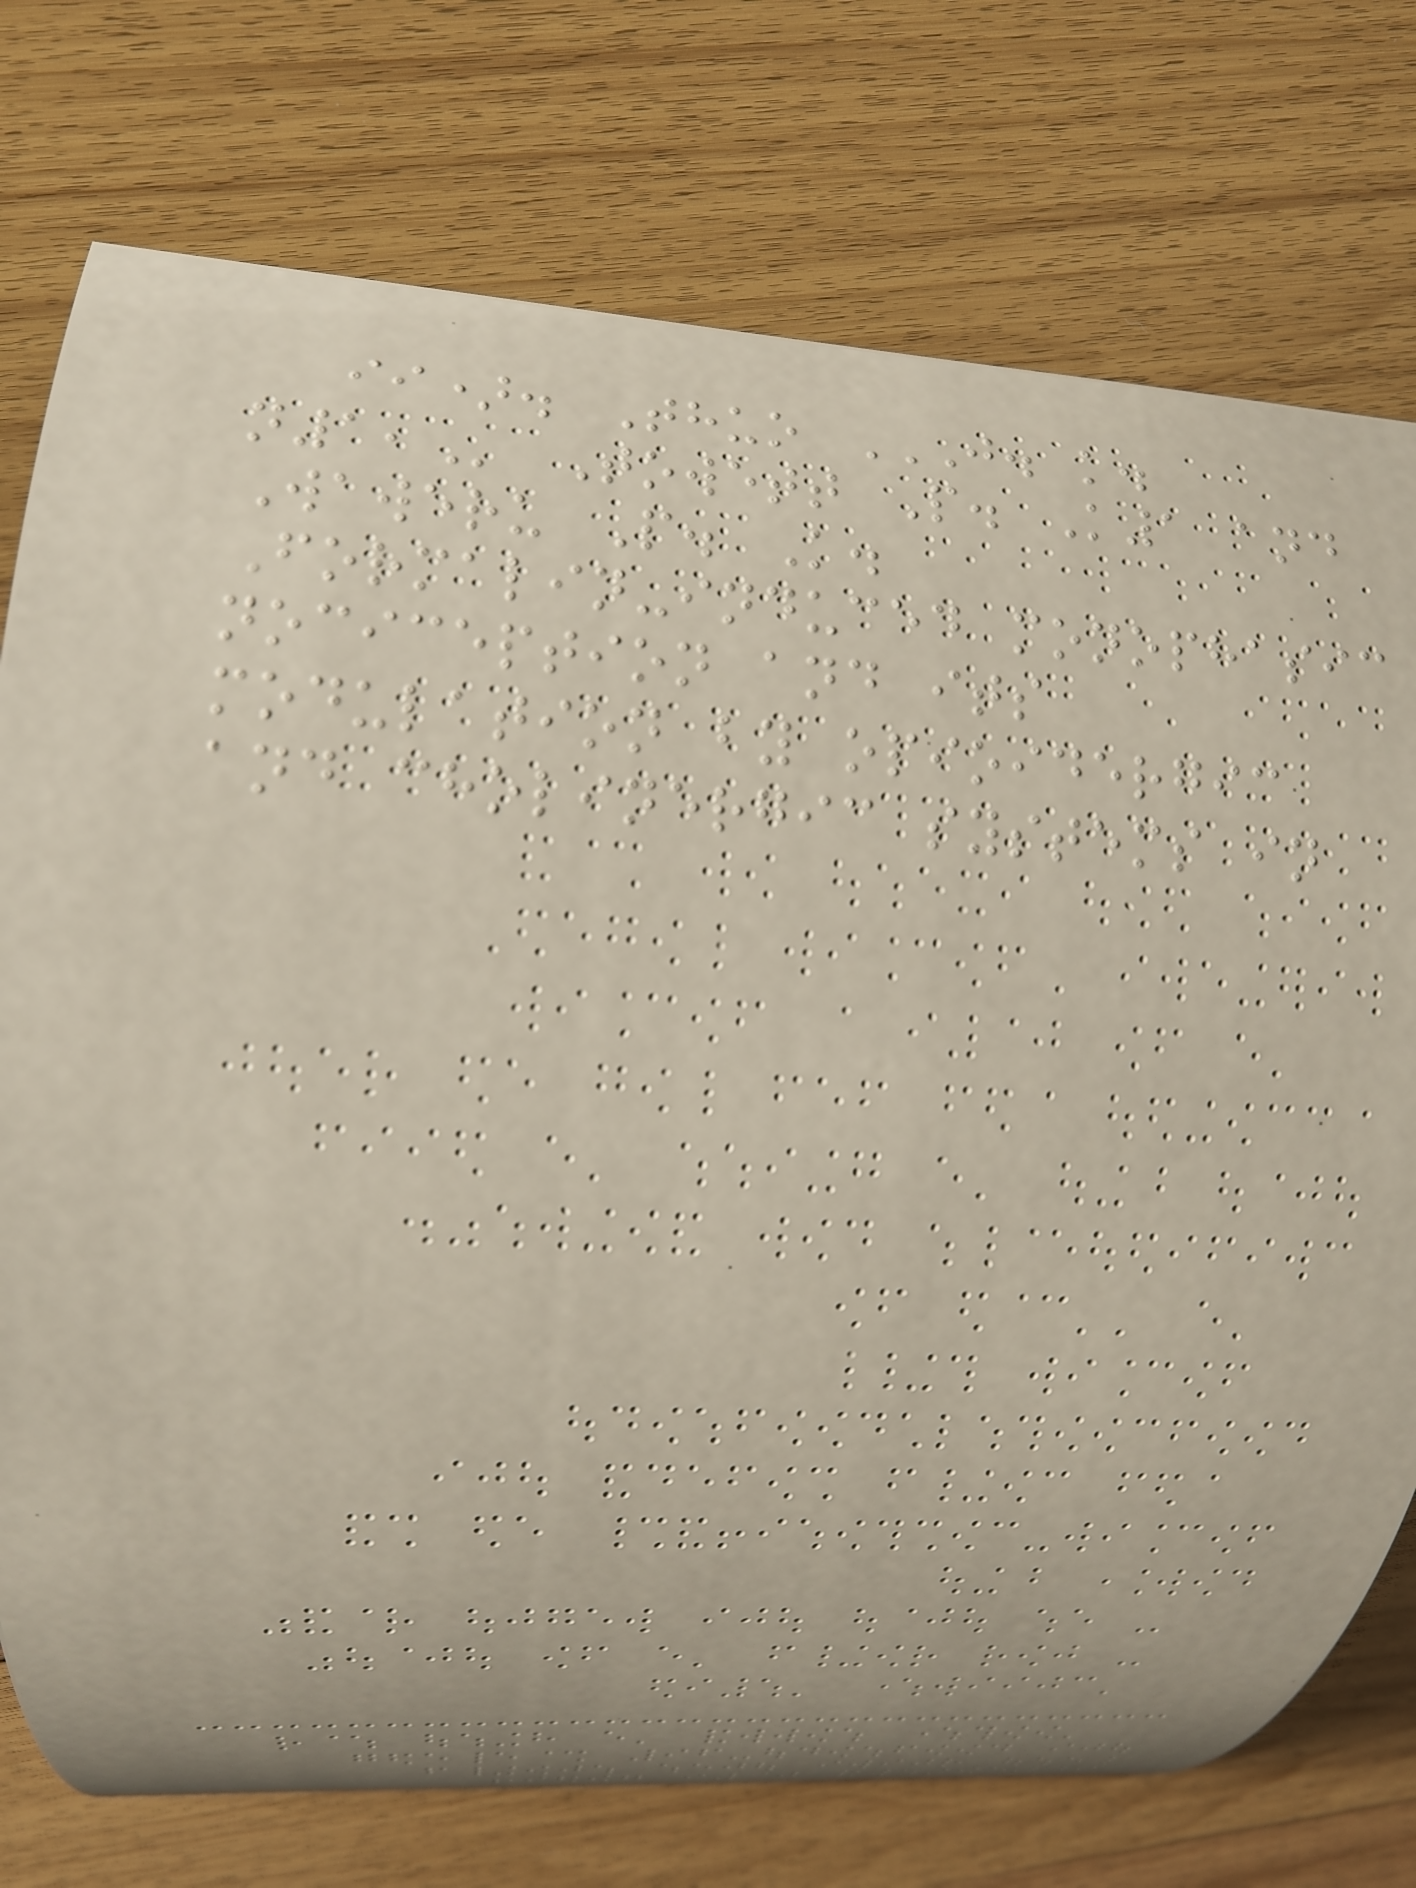ii). Thuo J. K.
N1, Towett P. K1 and
Waweru P. K.
Formalin-induced monophasic
nociception and its
modulation by opioidergic
and cholinergic systems in
